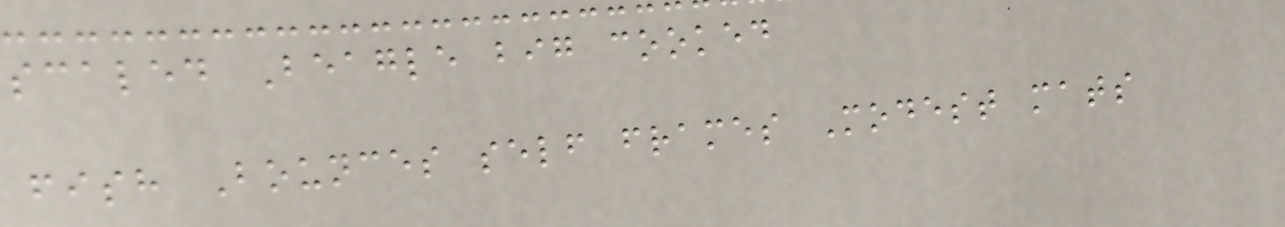scaled Beagle big cooked
fish Bounces self frames Modest mats
